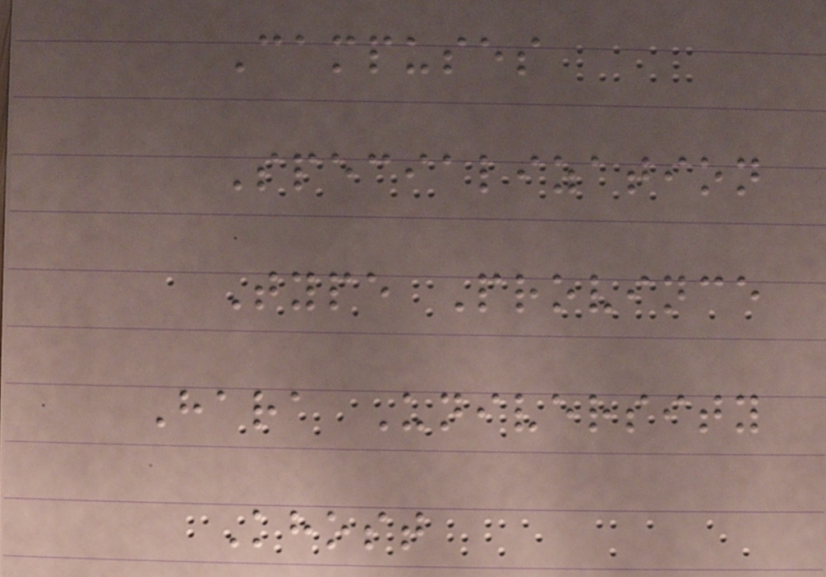Campuses
Specialization
Type Province
Hara University
Khost
